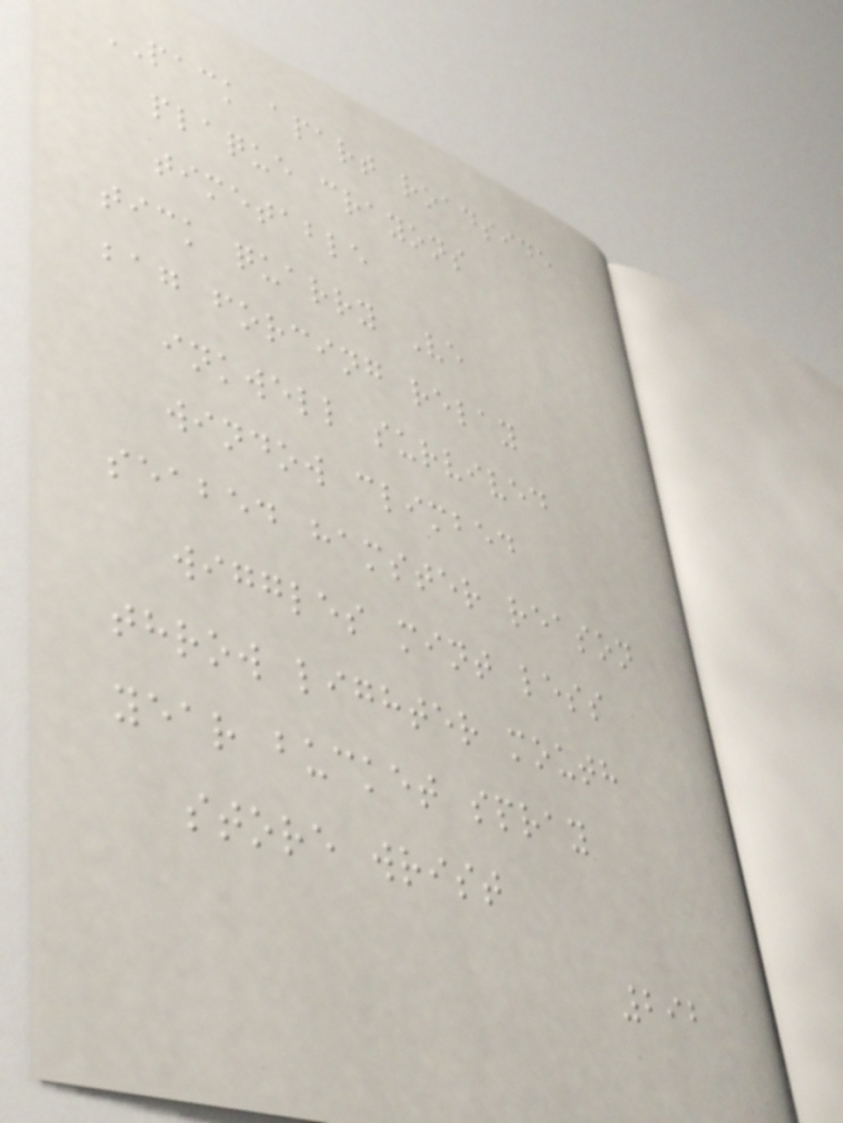PACK apart roadside
plaque crayons
timetable
tick quarry Ve
bag forcing relay
inkwell survived
window climbed
seabed hamster reason
wiggles mint less
throw lighter mouth
year bucket spray
store wrist
292
